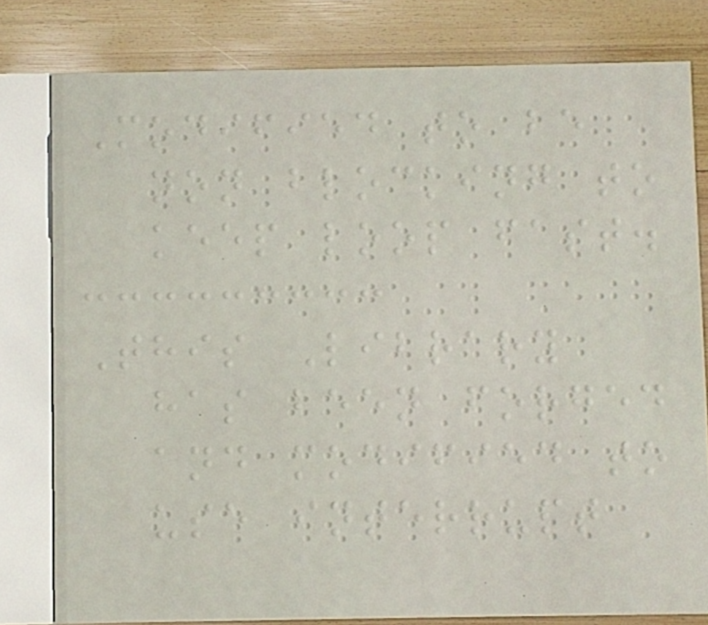Modified to be
non blocking to
keep loop fast.
This Library
has been forged
and modified to
use interrupt
